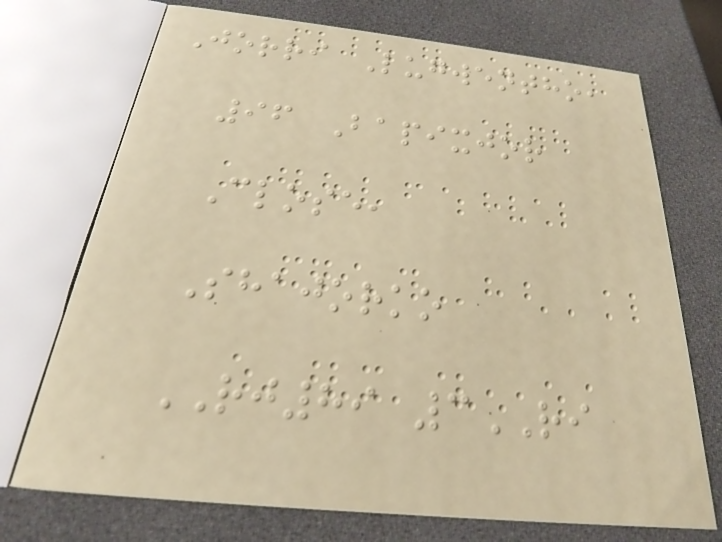Jorri Lugwentho,
96 Bapixjor
Close,
Shajorko
RJ89 3RI
